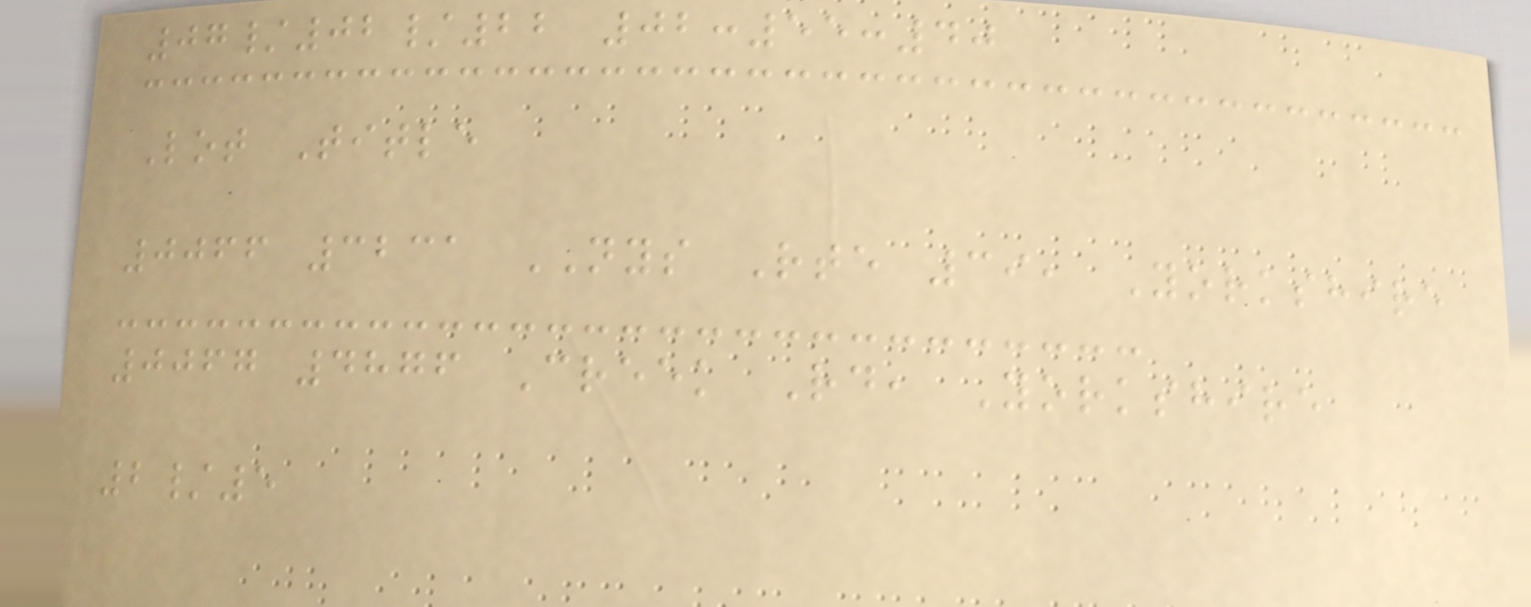07/02/22 02:55:40
Lot Title
0066 3231 NYS Rte 39, Yorkshire
0067 4876 Creek Rd, Yorkshire
2/5
